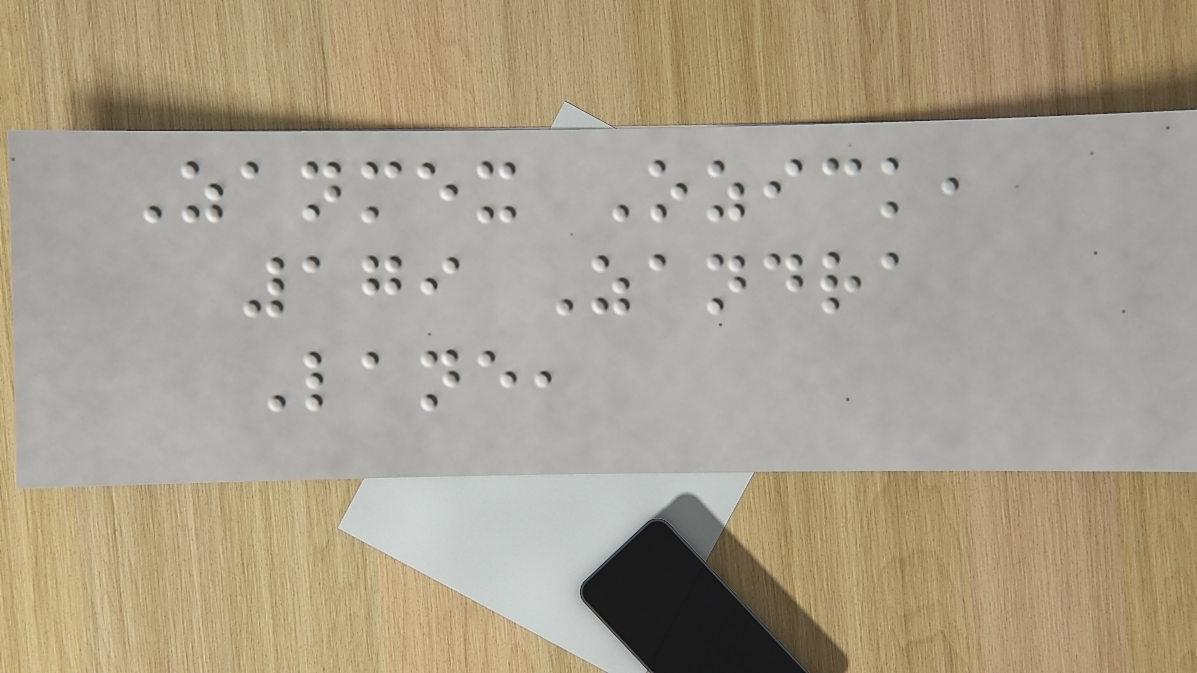Zanmex Ozick,
179 Zandra
Lane,
